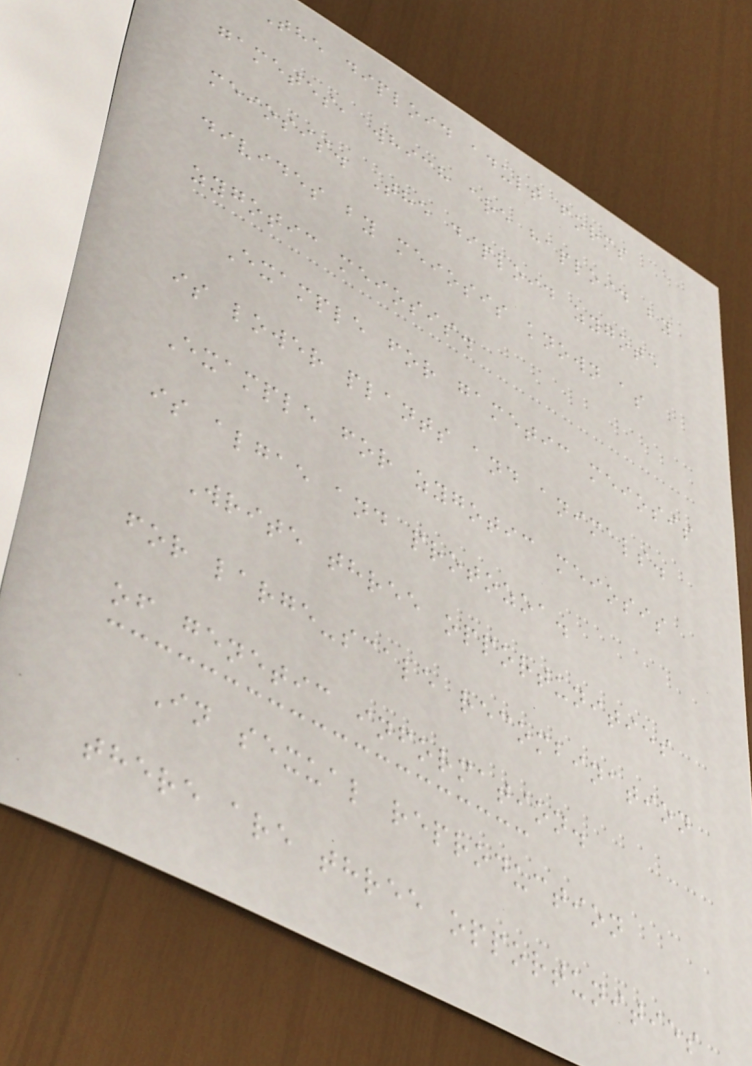The diploid adult forms
gametes, which are haploid by
meiosis. The diploid zygote
divides by meiosis known as
zygotic meiosis.
Example for gametic meiosis
is lower plants and animals.
Example for zygotic meiosis
is algae and protozoa.
Write three opportunities
for large-scale recombination
of genetic information.
In sexual reproduction
there are three opportunities
